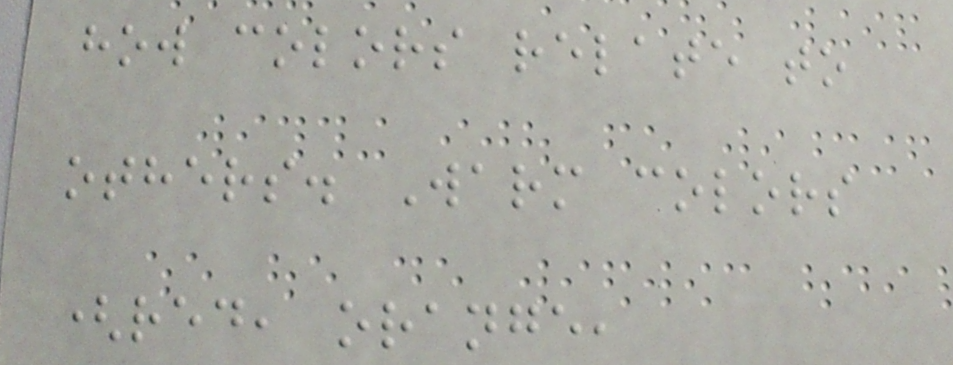how colors relate to
others. Warm colors
(red, orange,
